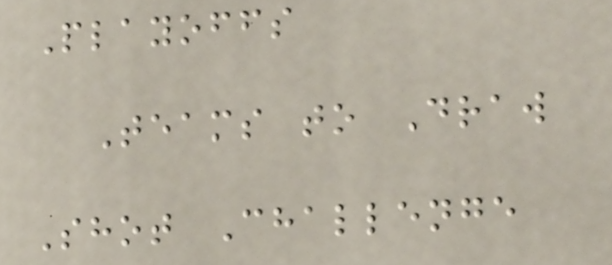Playoffs
Teams to Draw
Shot Challenge
